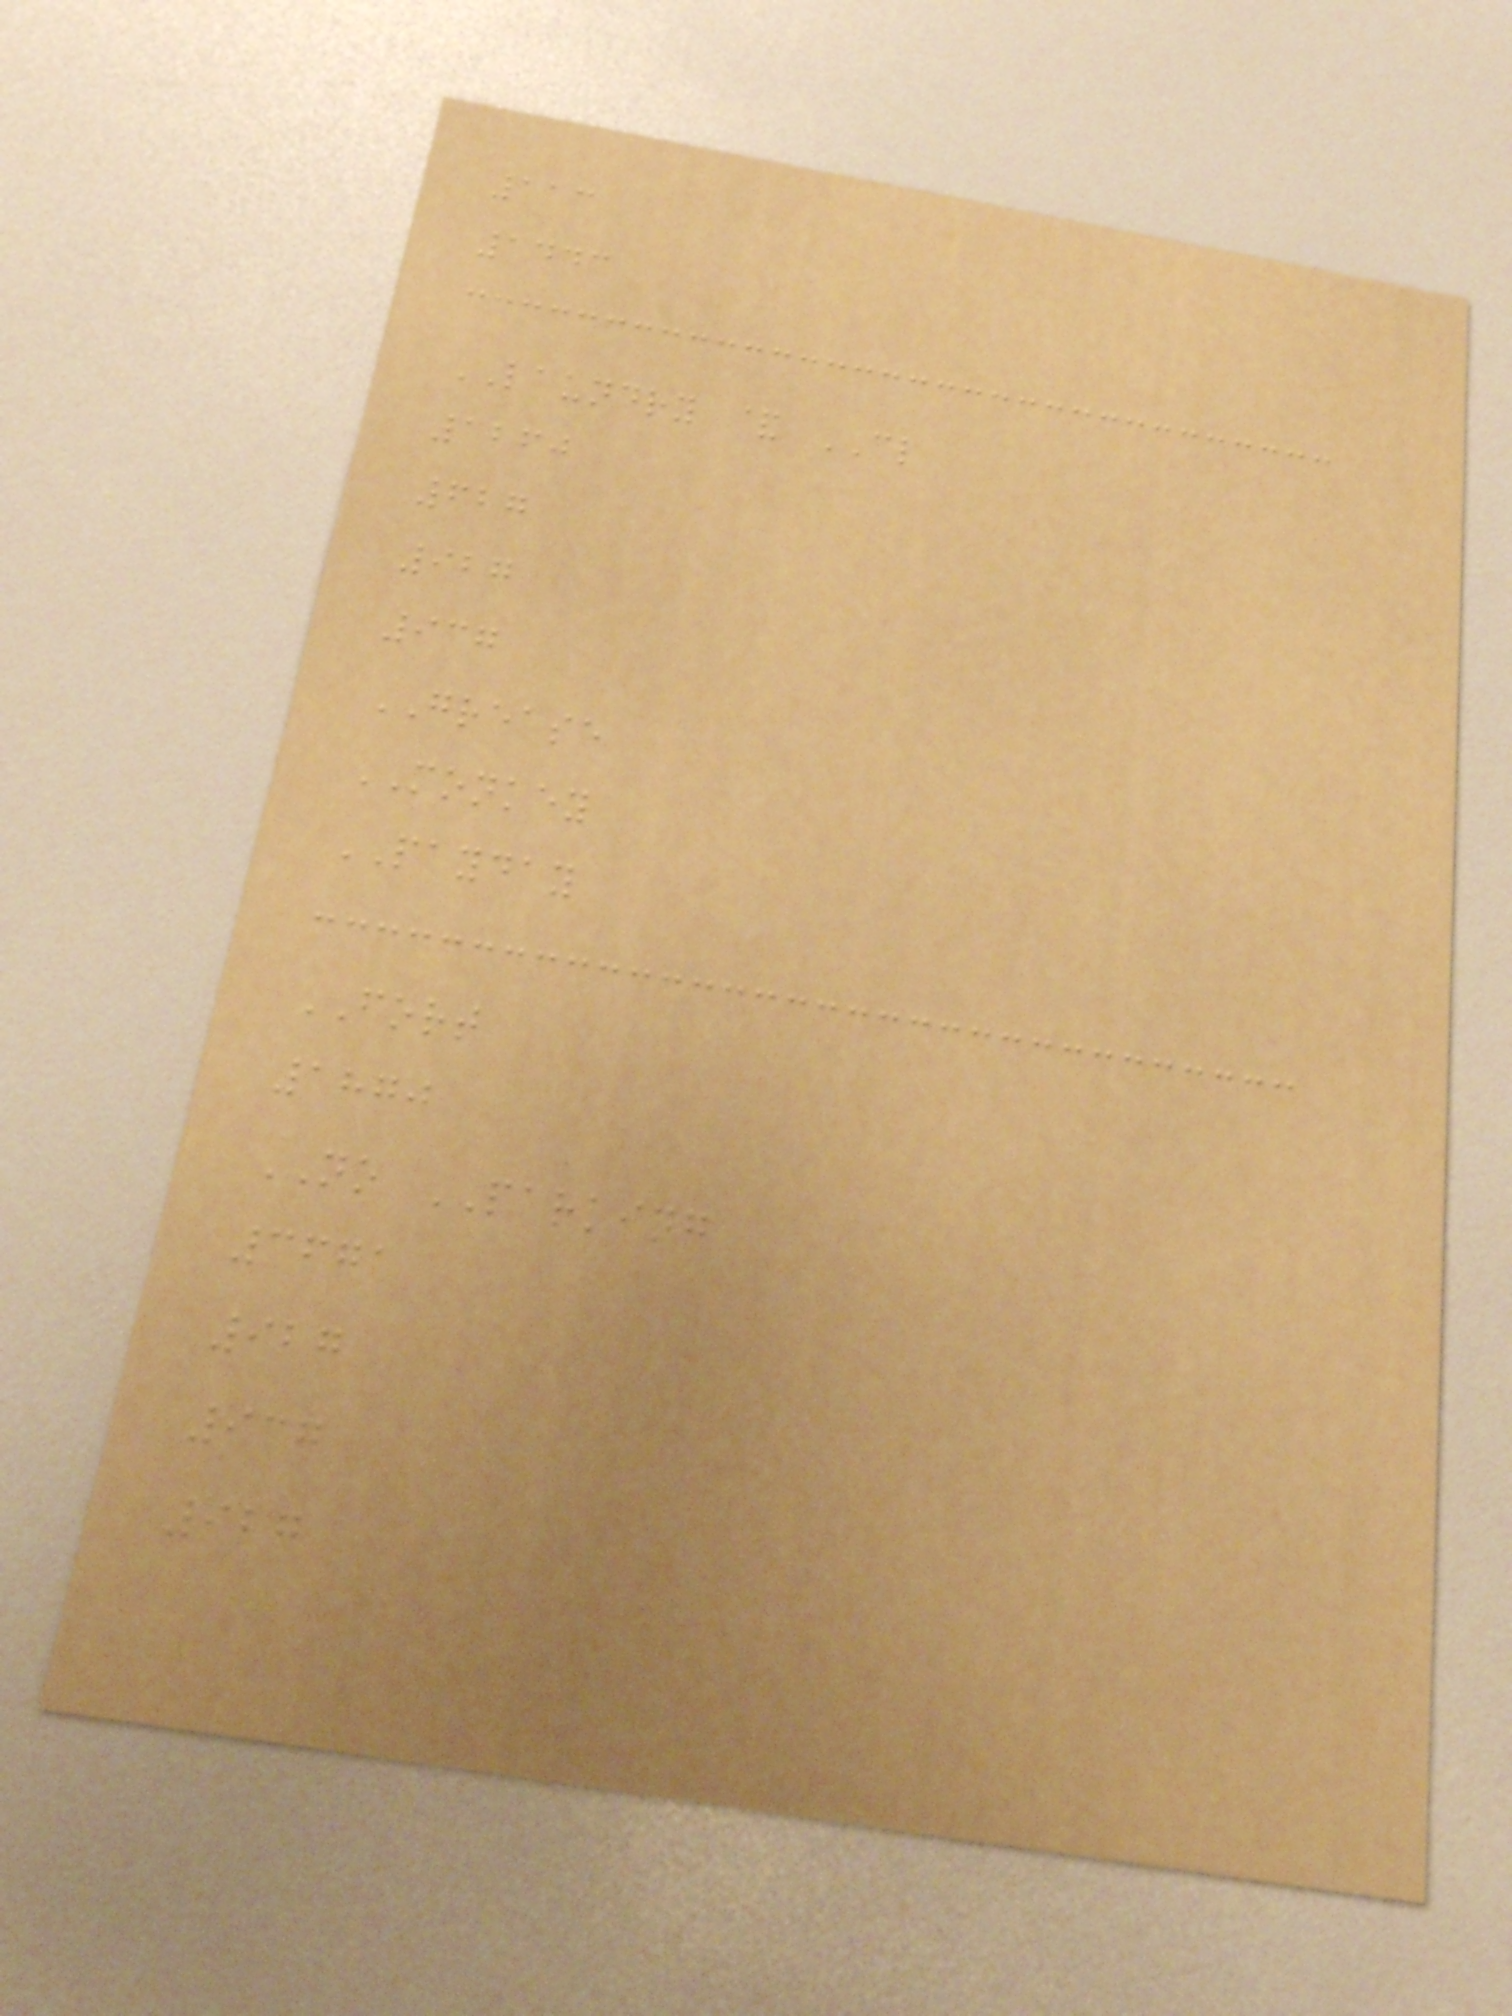113
1443
LAUNDRY & CL
1260
627
927
937
GREASE
MONKEY
PAYDAY
FORT
1870
NO PARKING
3671
927
937
927
